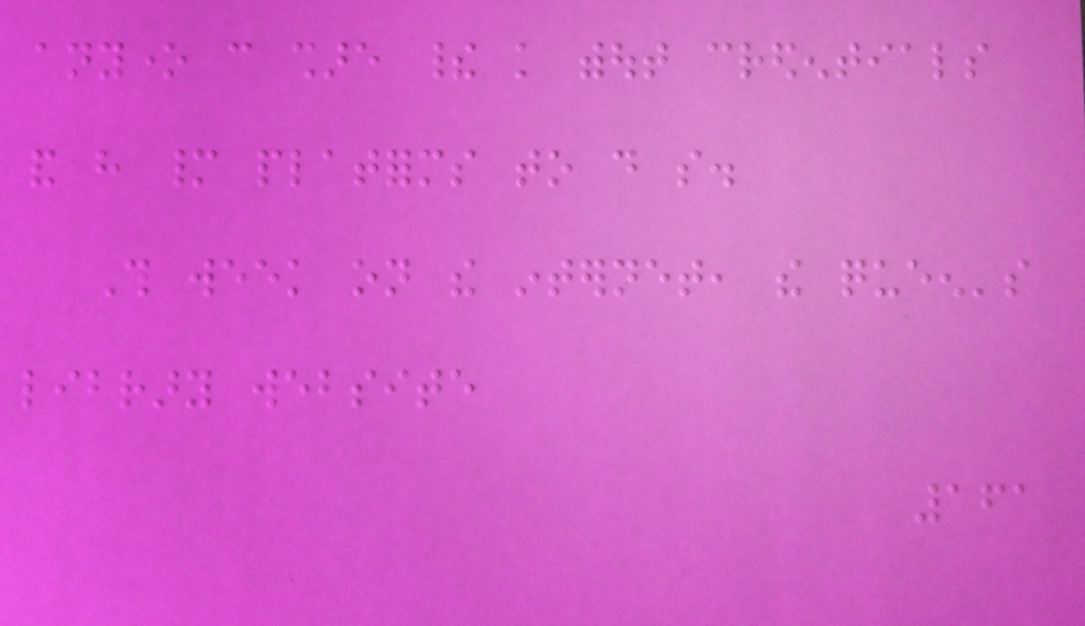anyone can share their knowledge without credentials
and have many platforms to do so.
This week on the internet, the queen's
library website
161
